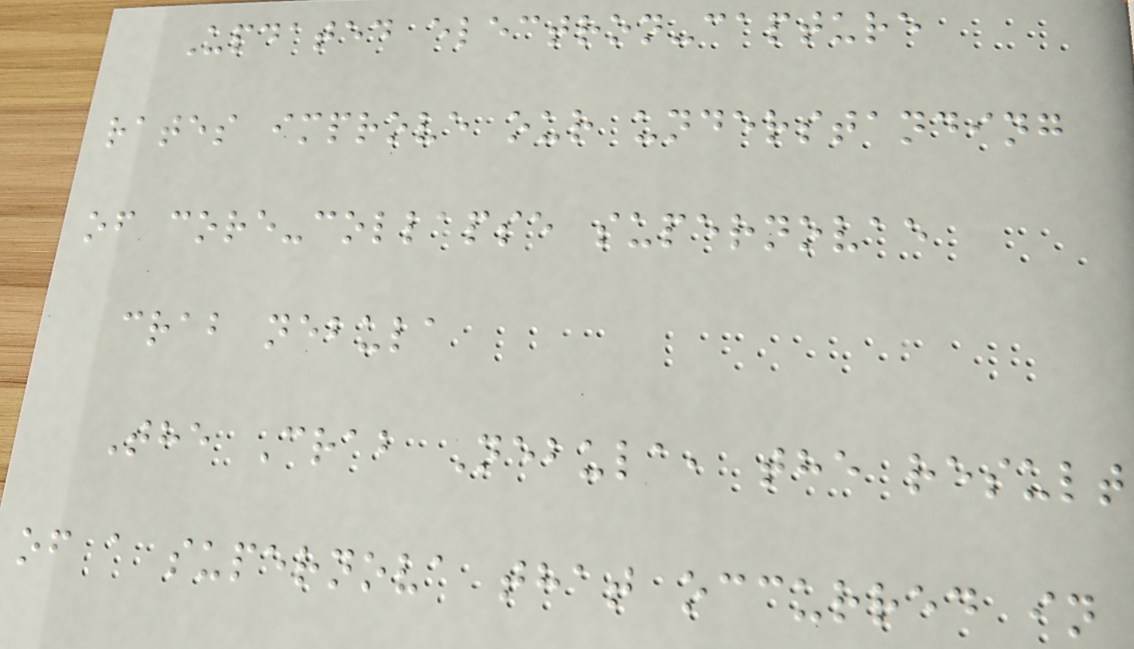Updated electron-capture
rates improve our understanding
of core-collapse supernovae
crab nebula
The Crab Nebula, the result
of a supernova that occurred in
